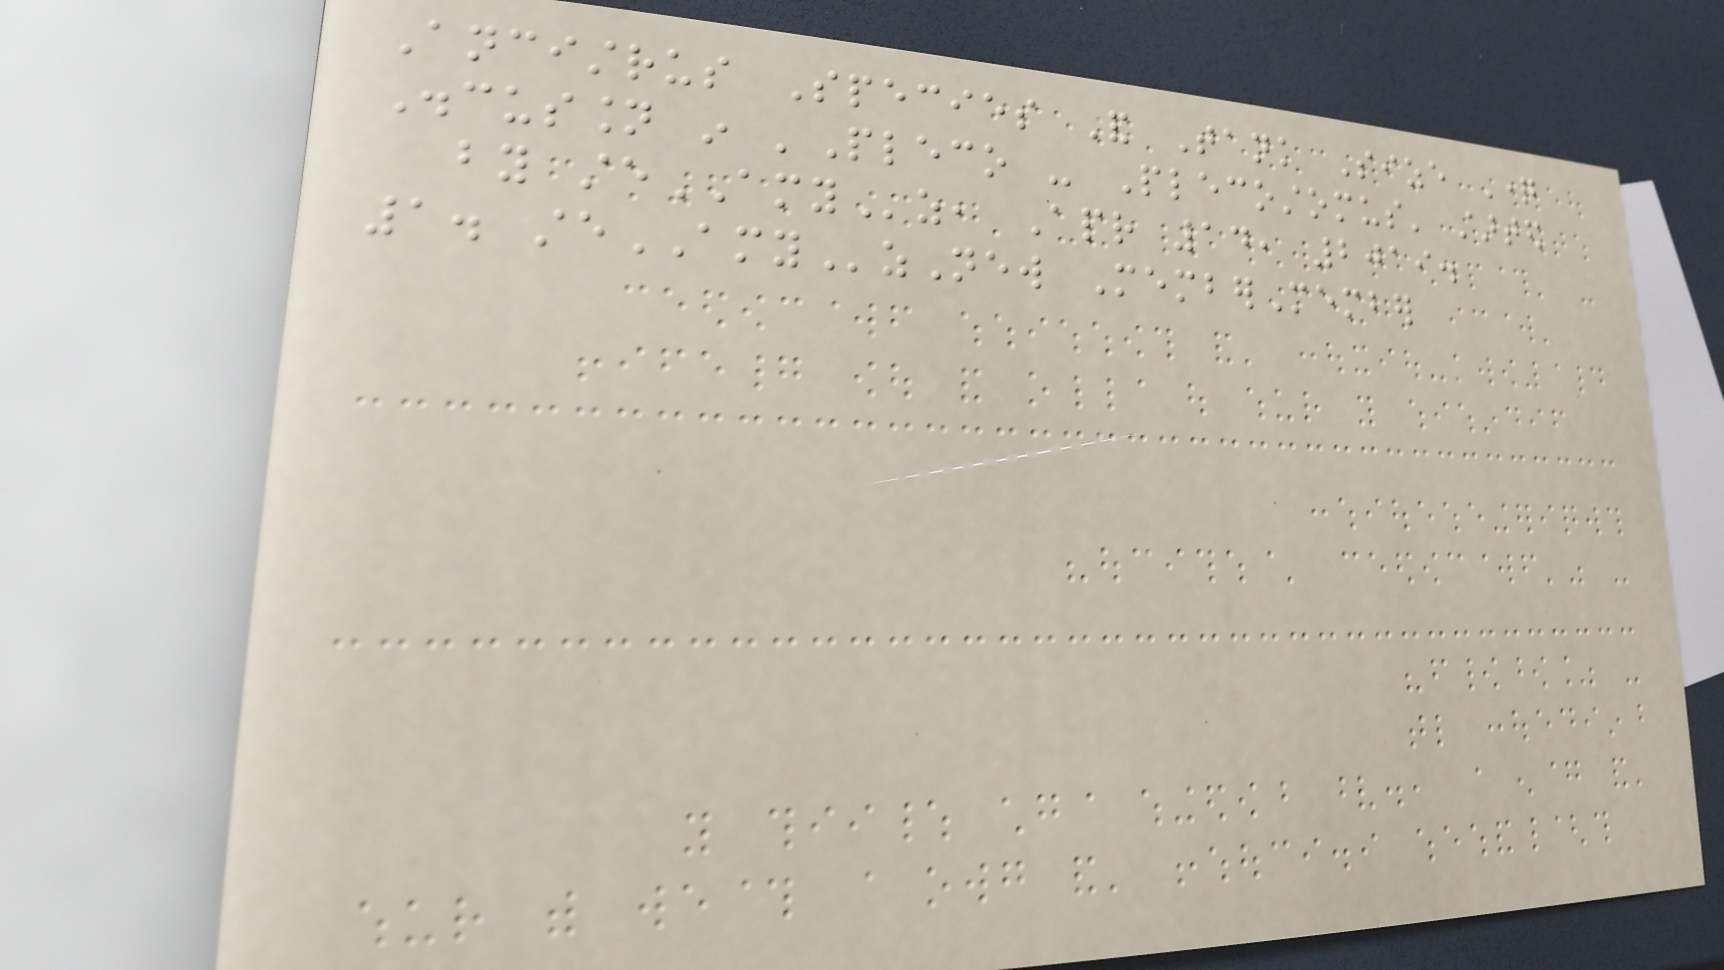Ancistrus Species And Tank Size Question
Discussion in 'Pleco - Plecostomus' started
by steAMYz, Apr 14, 2019.
1. steAMYzNew MemberMember
